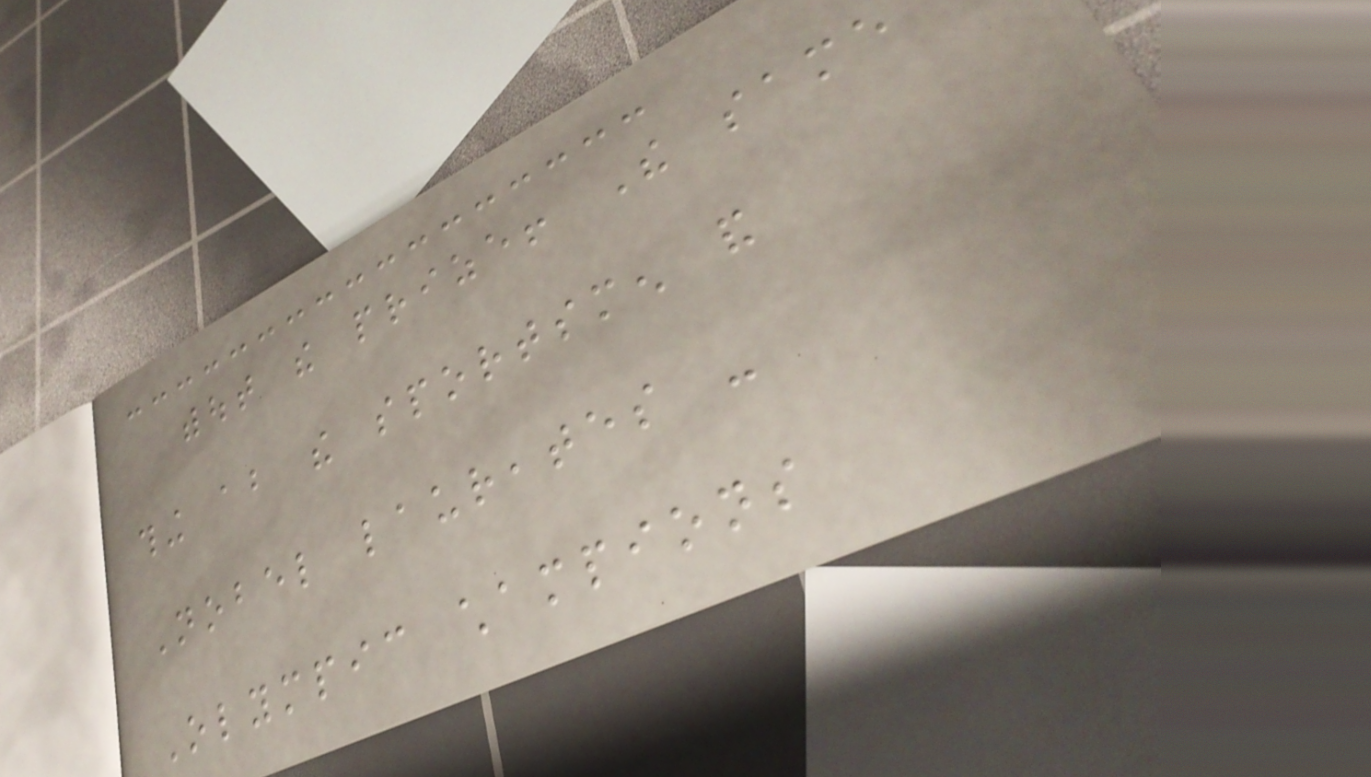without the prize! The same
thing about the sportsmen and
Nobel laureates -
Olympic champions
